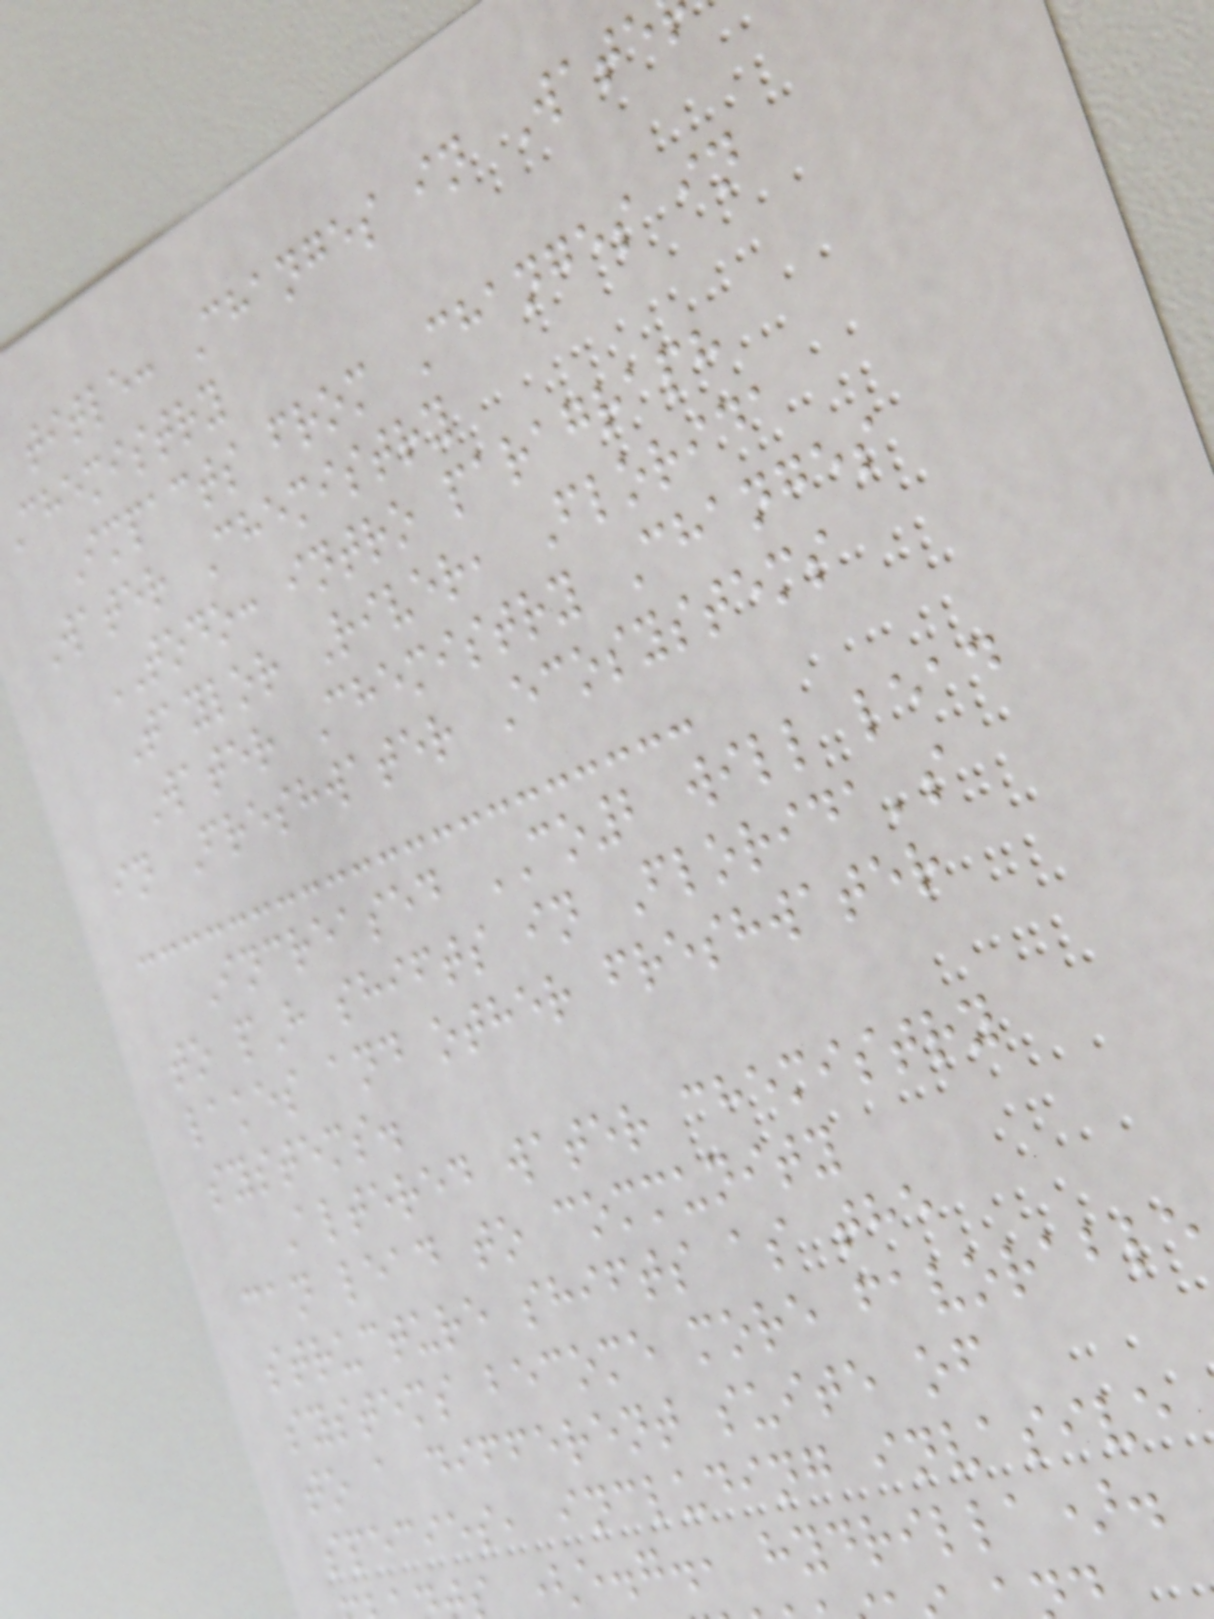title: Changes in Wate
chemistry
Impacts from Changes in
Water Chemistry
TODO: intro paragraph
Taylor River, Florida
Water Chemistry Changes
in Freshwater Ecosystems
Increased CO2 will lead
to pH shifts in Florida's
lakes and other freshwater
systems.
Altered water chemistry
can lead to community
structure shifts as the
systems become more favorable
to a different suite of
species, including invasive
(e.g., hydrilla).
